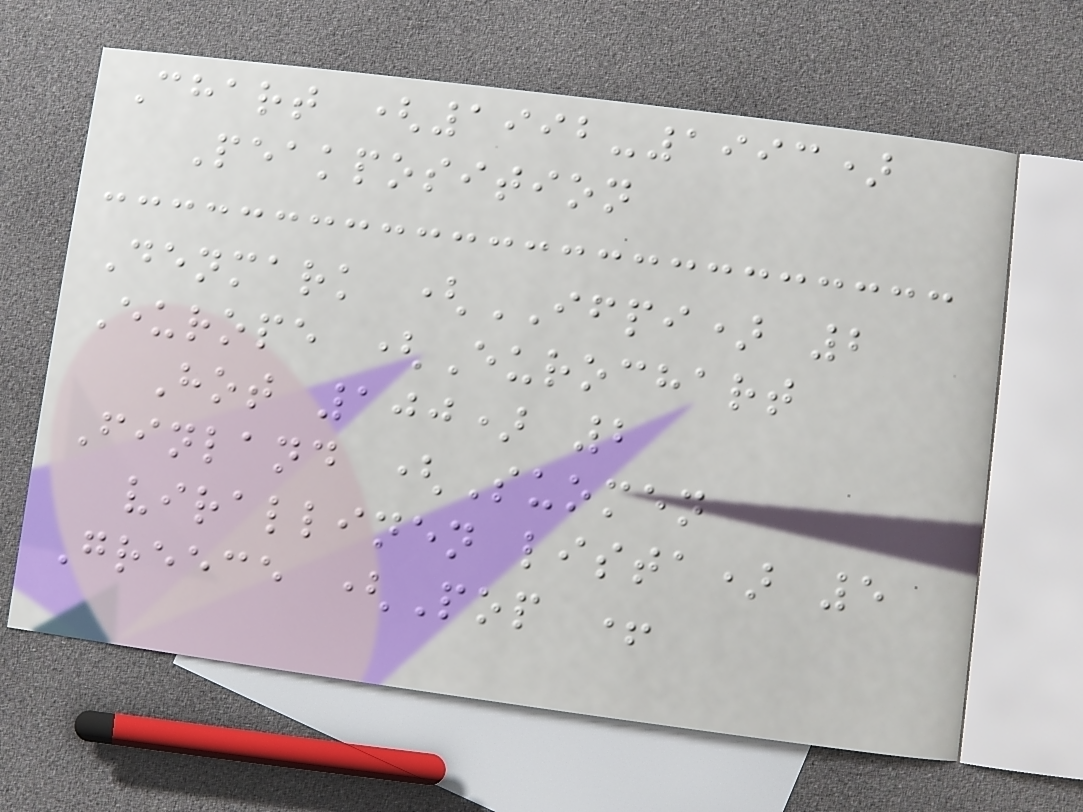Chart (1992-1993)
Peakposition
Denmark (IFPI) 2
Europe (Eurochart
Hot 100) 2
Finland (Suomen
virallinen lista) 5
Greece (Pop +
